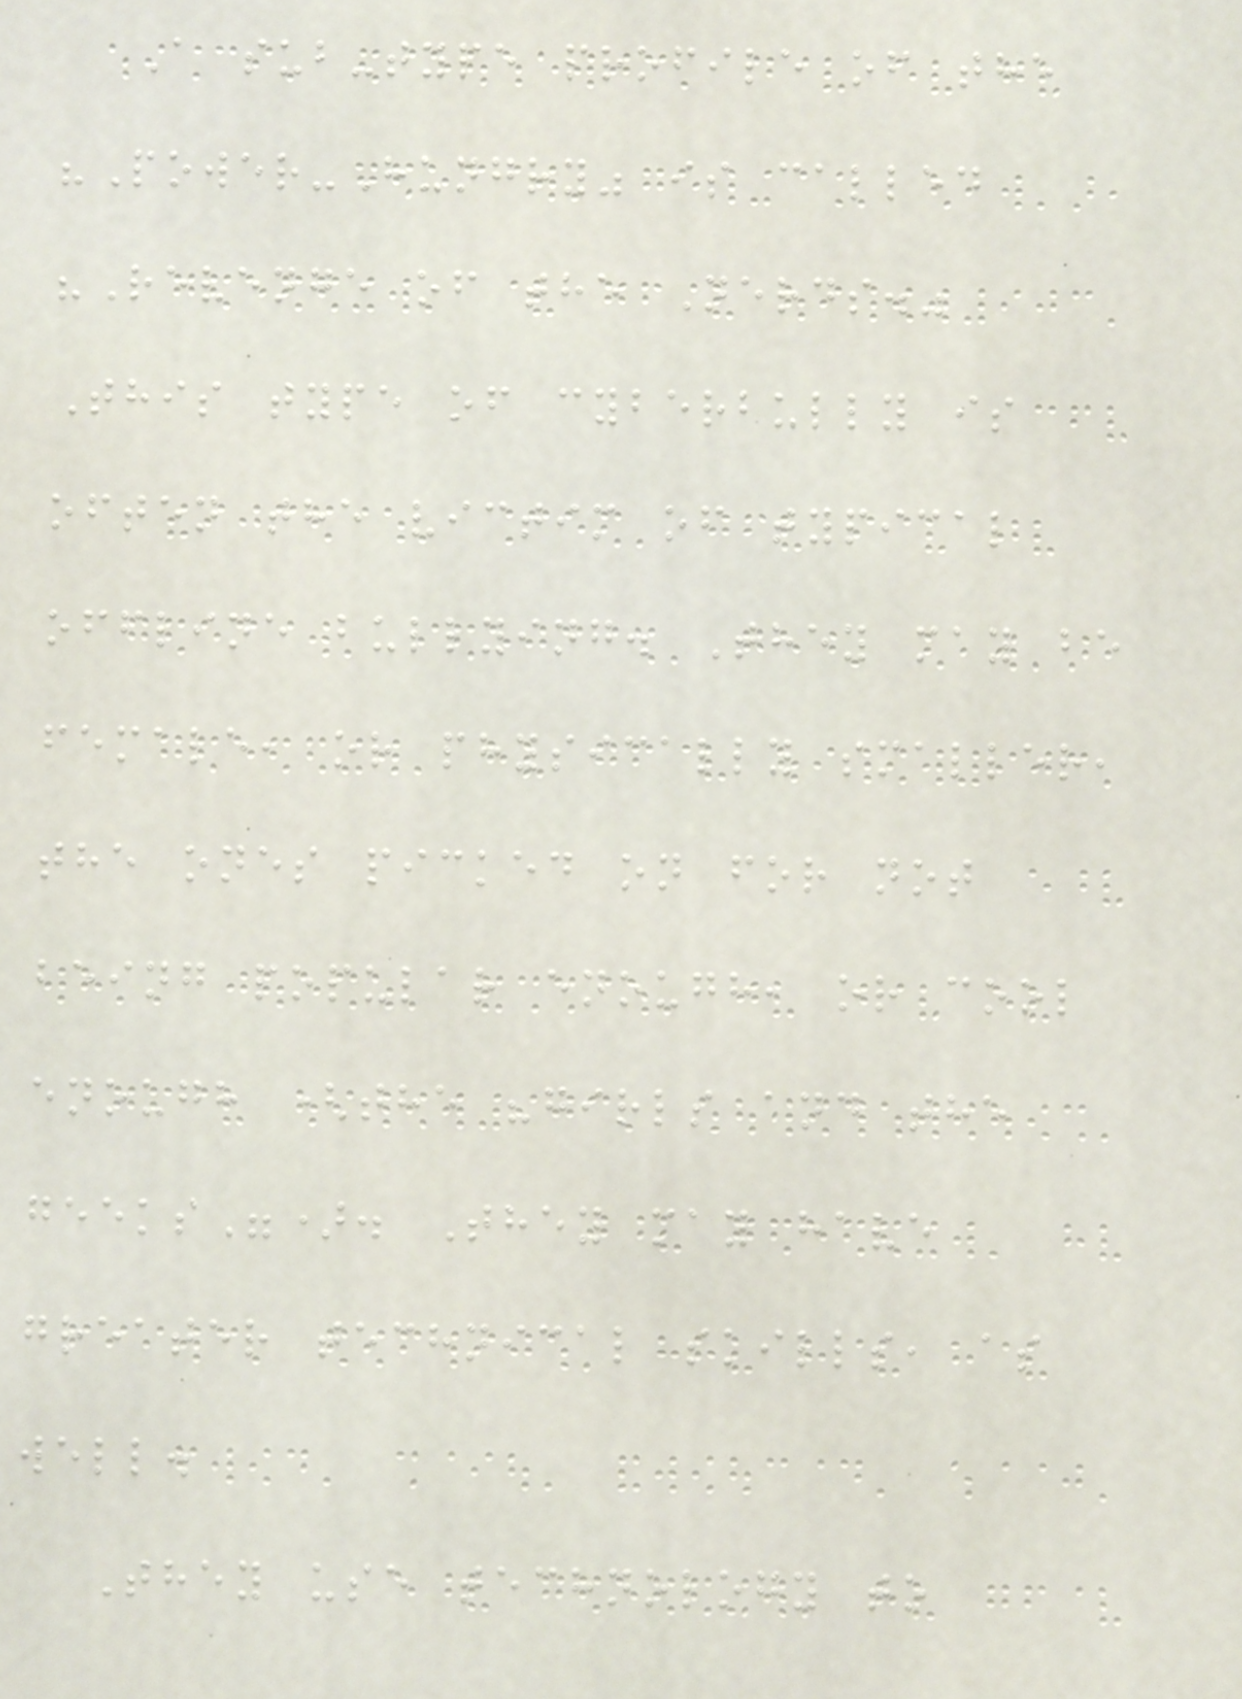A sub-type profile of the
"Power-Hungry" is called
"Revenge of the Nerds."
This type of cyberbully is
often the victim of typical
offline bullying. They may be
female, or physically smaller,
the ones picked on for not
being popular enough, or cool
enough (the "girls and the
geeks"). They may have
greater technical skills, as
well.
They use technology to
